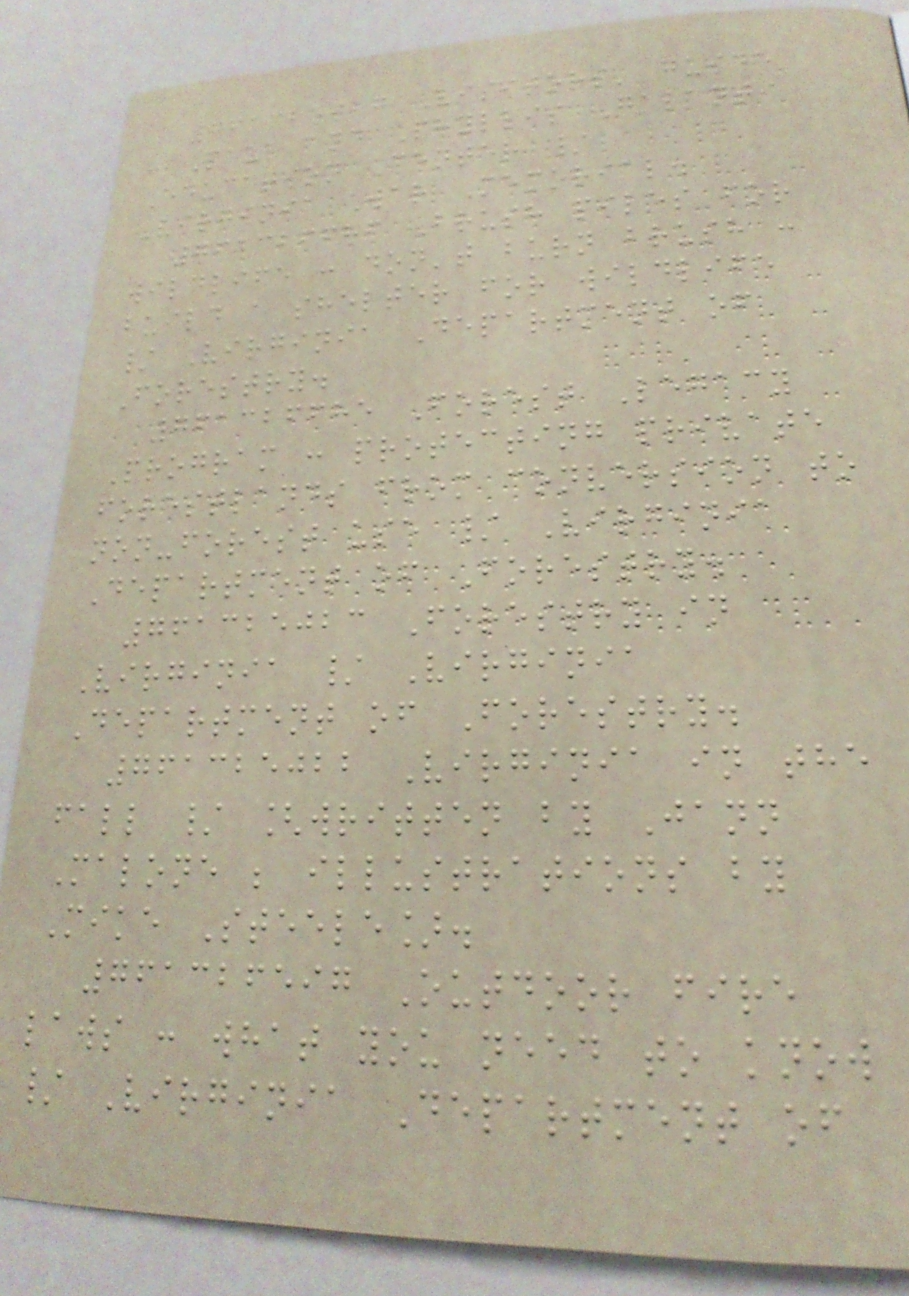761325027 Visitors' guide
: Paul and Phyllis Galanti
Education Center /
Virginia War Memorial.
761326686 Brush piles for
wildlife : don't burn brush :
build a shelter for wildlife
/ Virginia Department of
Forestry.
761326685 Forest Legacy
Program : protecting private
forestlands from conversion to
non-forest use / Virginia
Department of Forestry.
761325023 Forestry in
Virginia / Virginia
Department of Forestry.
761325022 Virginia in the
fall / [written by Jann
Malone ; illustrations by
Mike Steele].
761326597 Outdoor fire
laws : what you need to know
/ Virginia Department of
